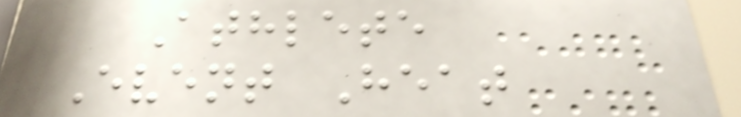Athlete
Event Heat
